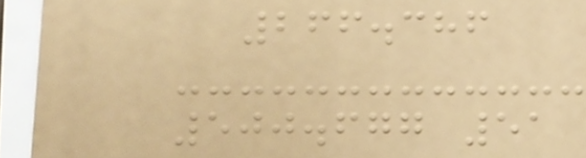266.386
500.677 51
